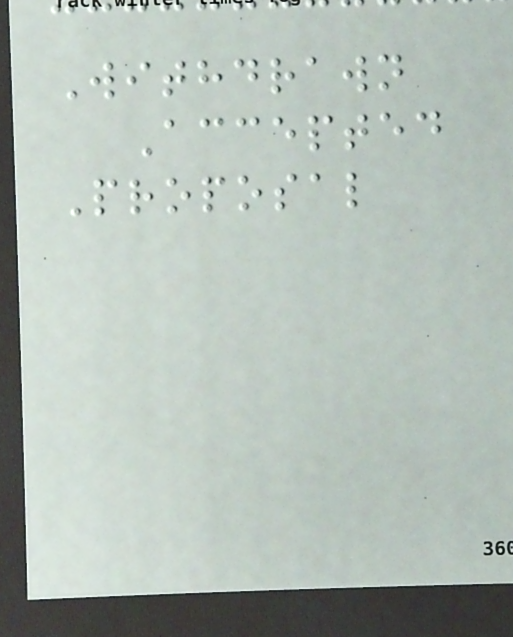Withdrawn
Accepted
Proposal
